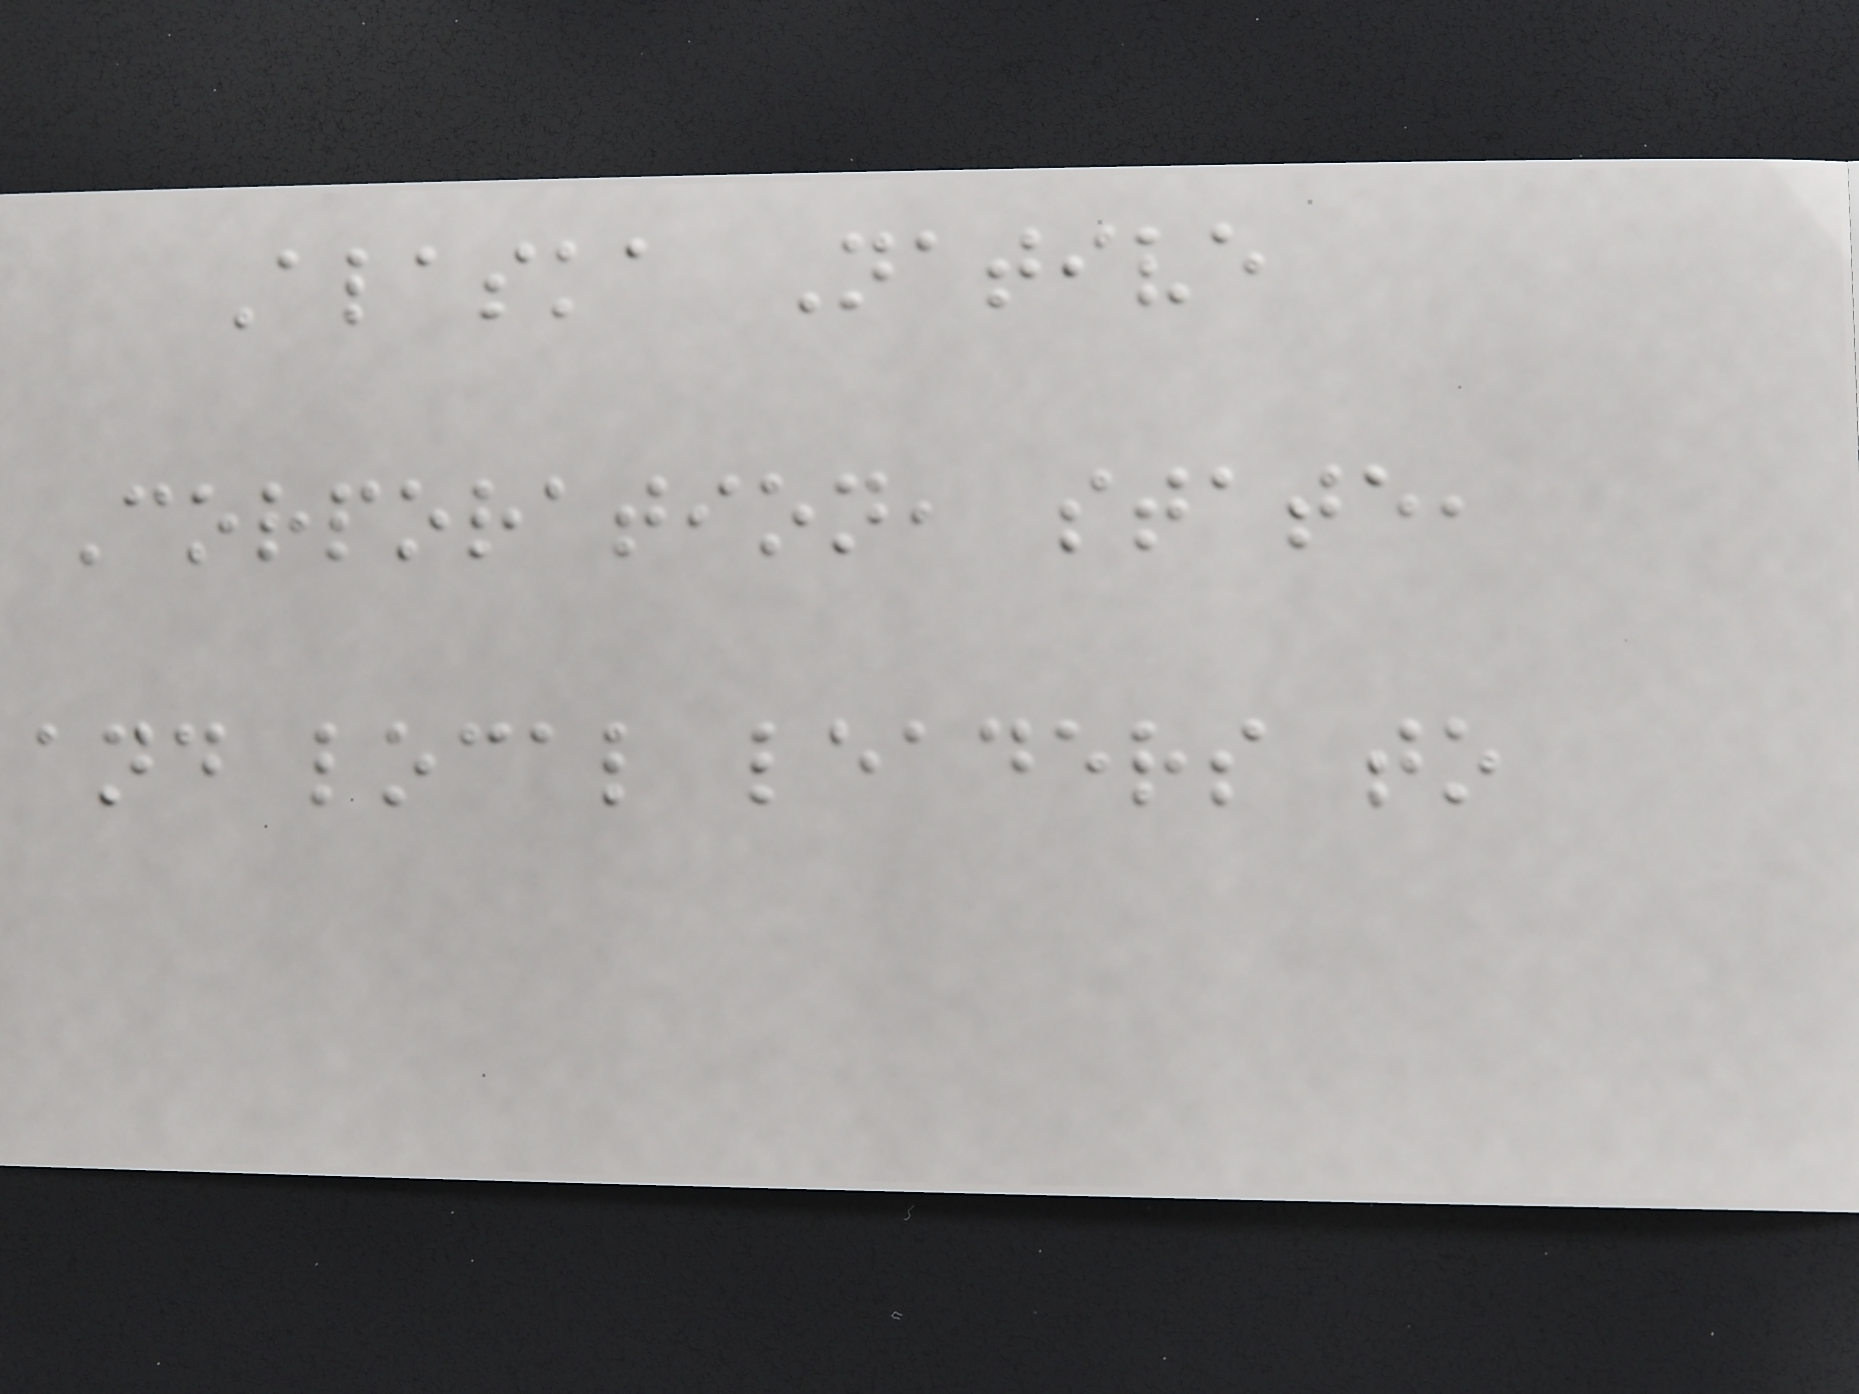Alaska Native
Corporation, state,
and local leaders to
